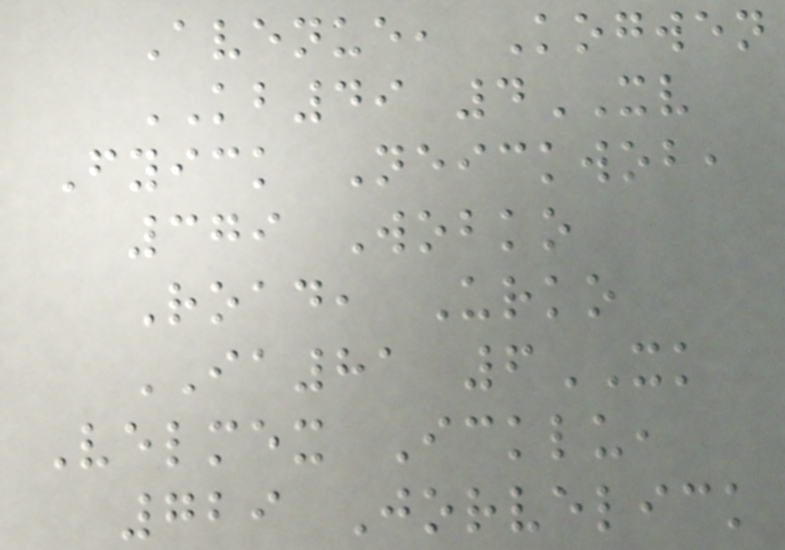Avenue, Kogwen
KB49 4XV
Fyick Neickwob,
379 Wobko
Road, Urko
IA81 6XK
Velmex Icklu,
729 Jorvelick
